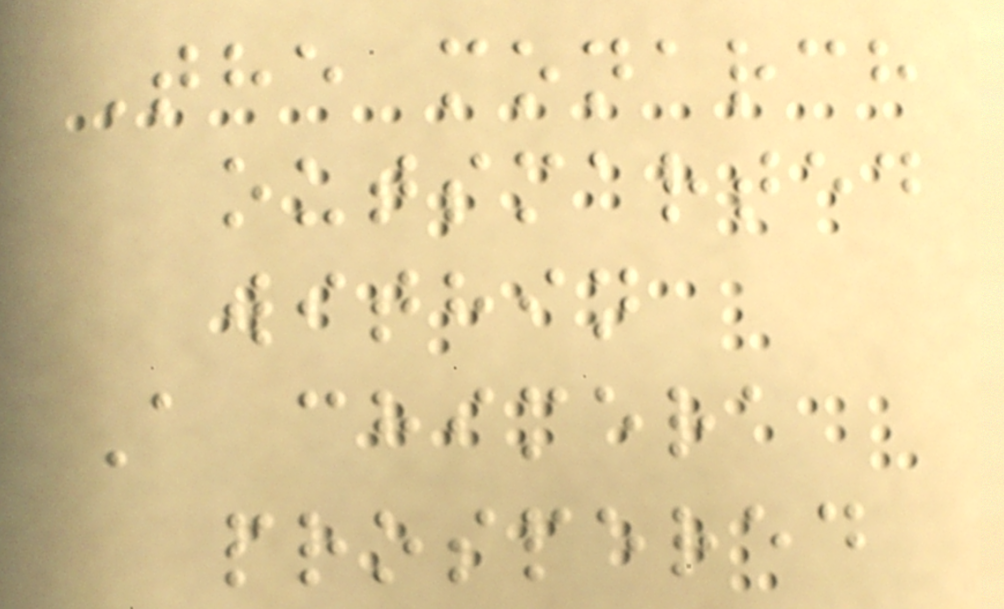The monarch
outsmarted
within
A chimera
prospered
